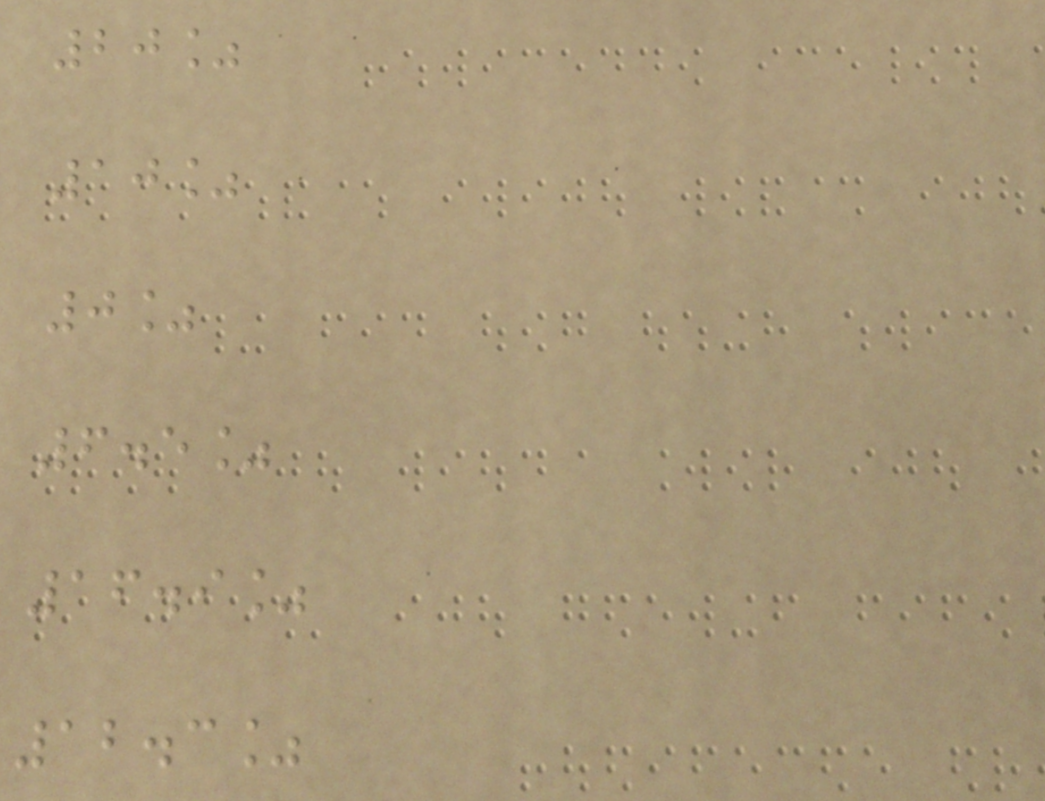20%
10%
0%
6.5%
16.9%
12.3%
